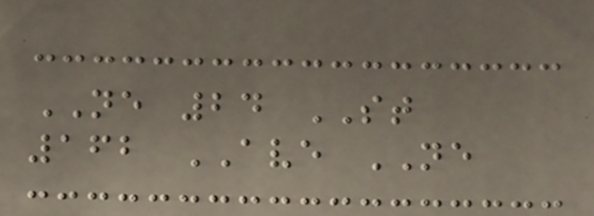NE 24 ST
162 AVE NE
